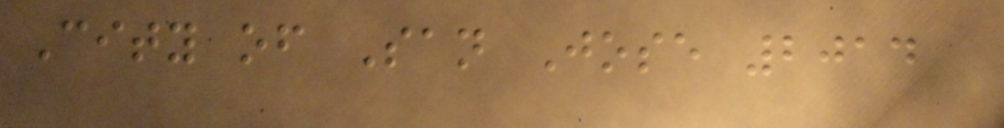City of San Jose 2014
